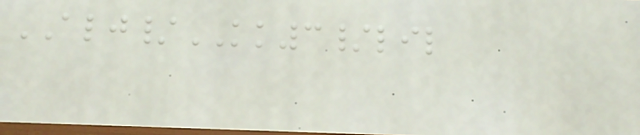ALJ/KK3/lil
